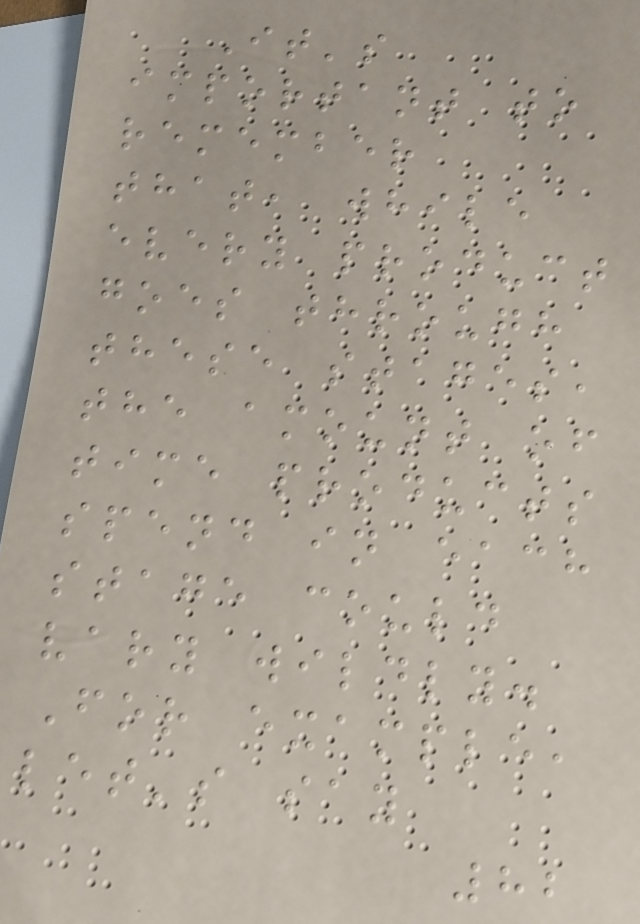It's
important to
remember
that, while
every product
goes through
these stages,
the amount of
time products
spend in each
stage could
vary wildly.
For example,
let's say
82
